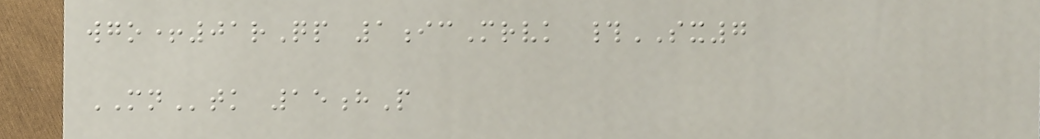wgo+01rQp 1icMrvk #SX7
MNtk 15hP
